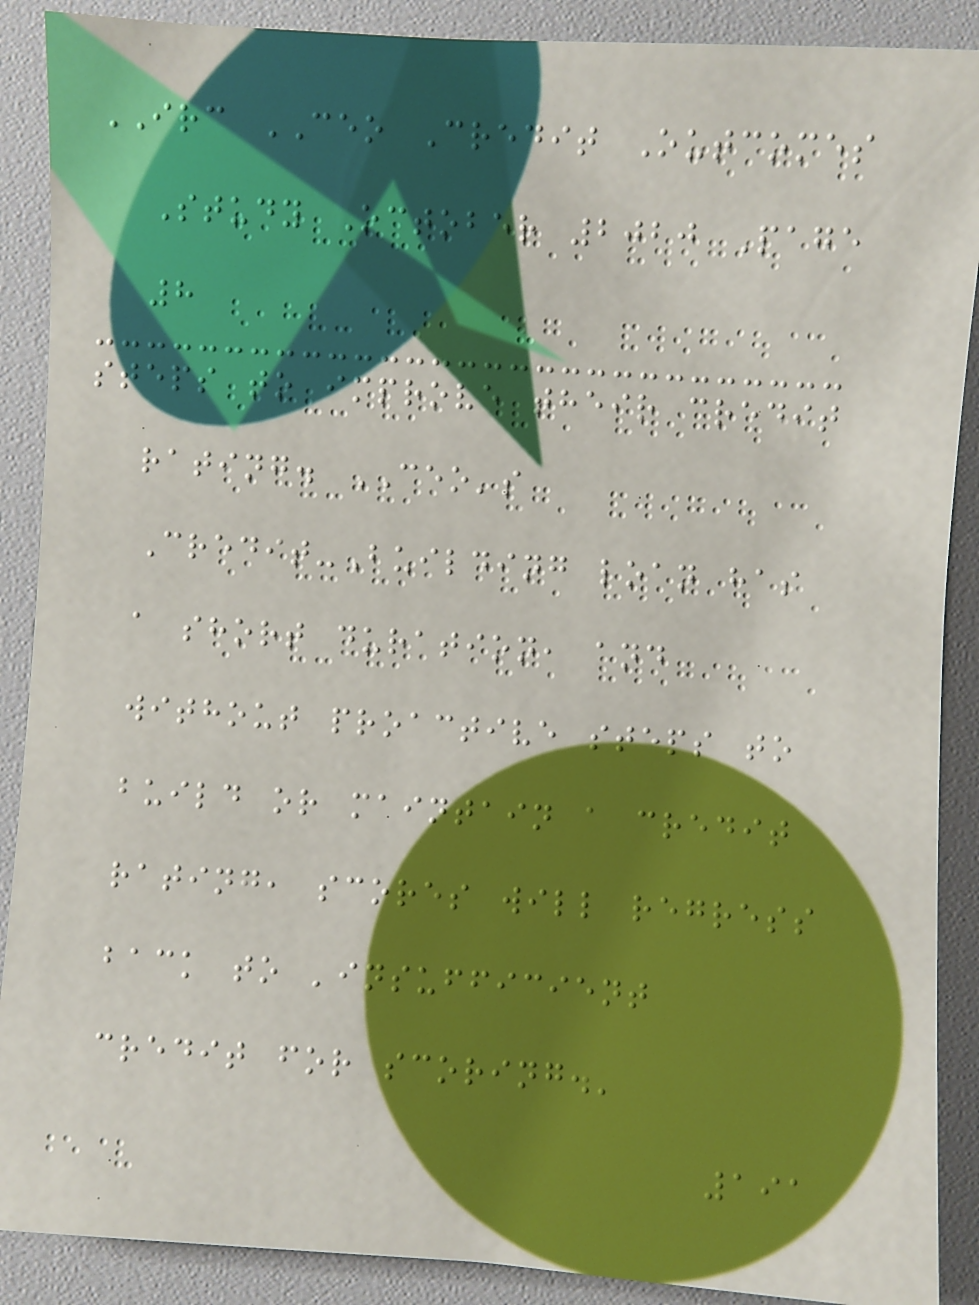IRC CEO Credit Outcomes
Study October 2020 Page
8
steps to improve their credit
rating. CEO's
Credit-Building loan has
a short duration, and
without proactive steps to
build or maintain a credit
rating, scores will regress
back to 'insufficient
credit for scoring.'
191
